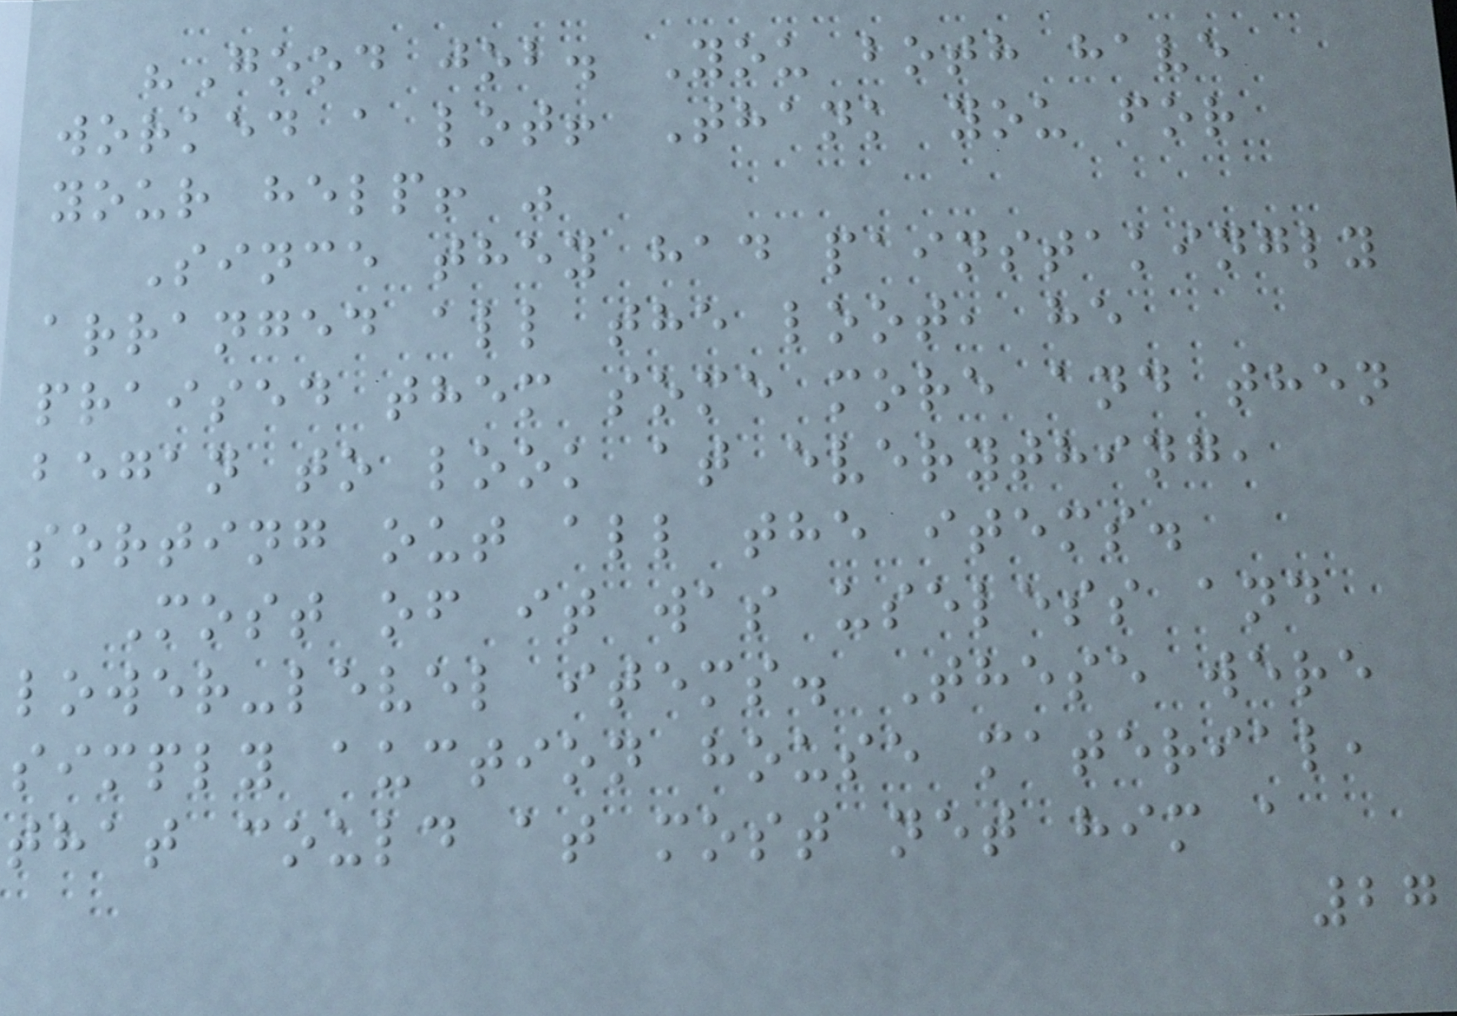"Good job. You both have
worked a lot! Thank you for
your help! "
Since they had painstakingly
arranged all the loot, he
praised them some more and then
began to look at everything,
sorting out all the items.
Most of it was useless and
lower-level items. These were
simply auction house material,
that could at most net him a
27
